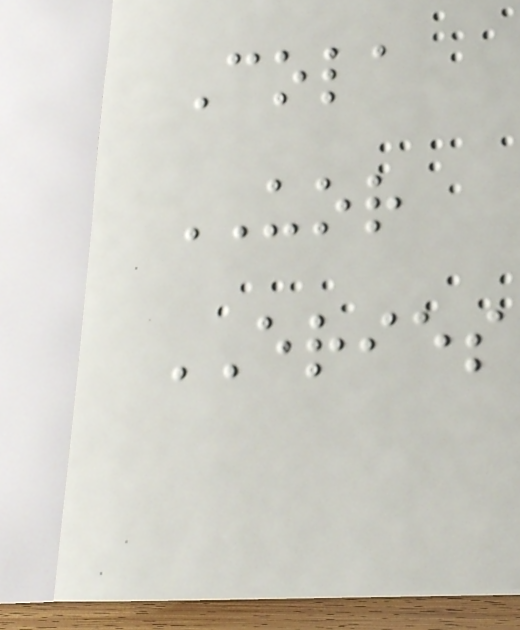Cola
UOR
ERIES
